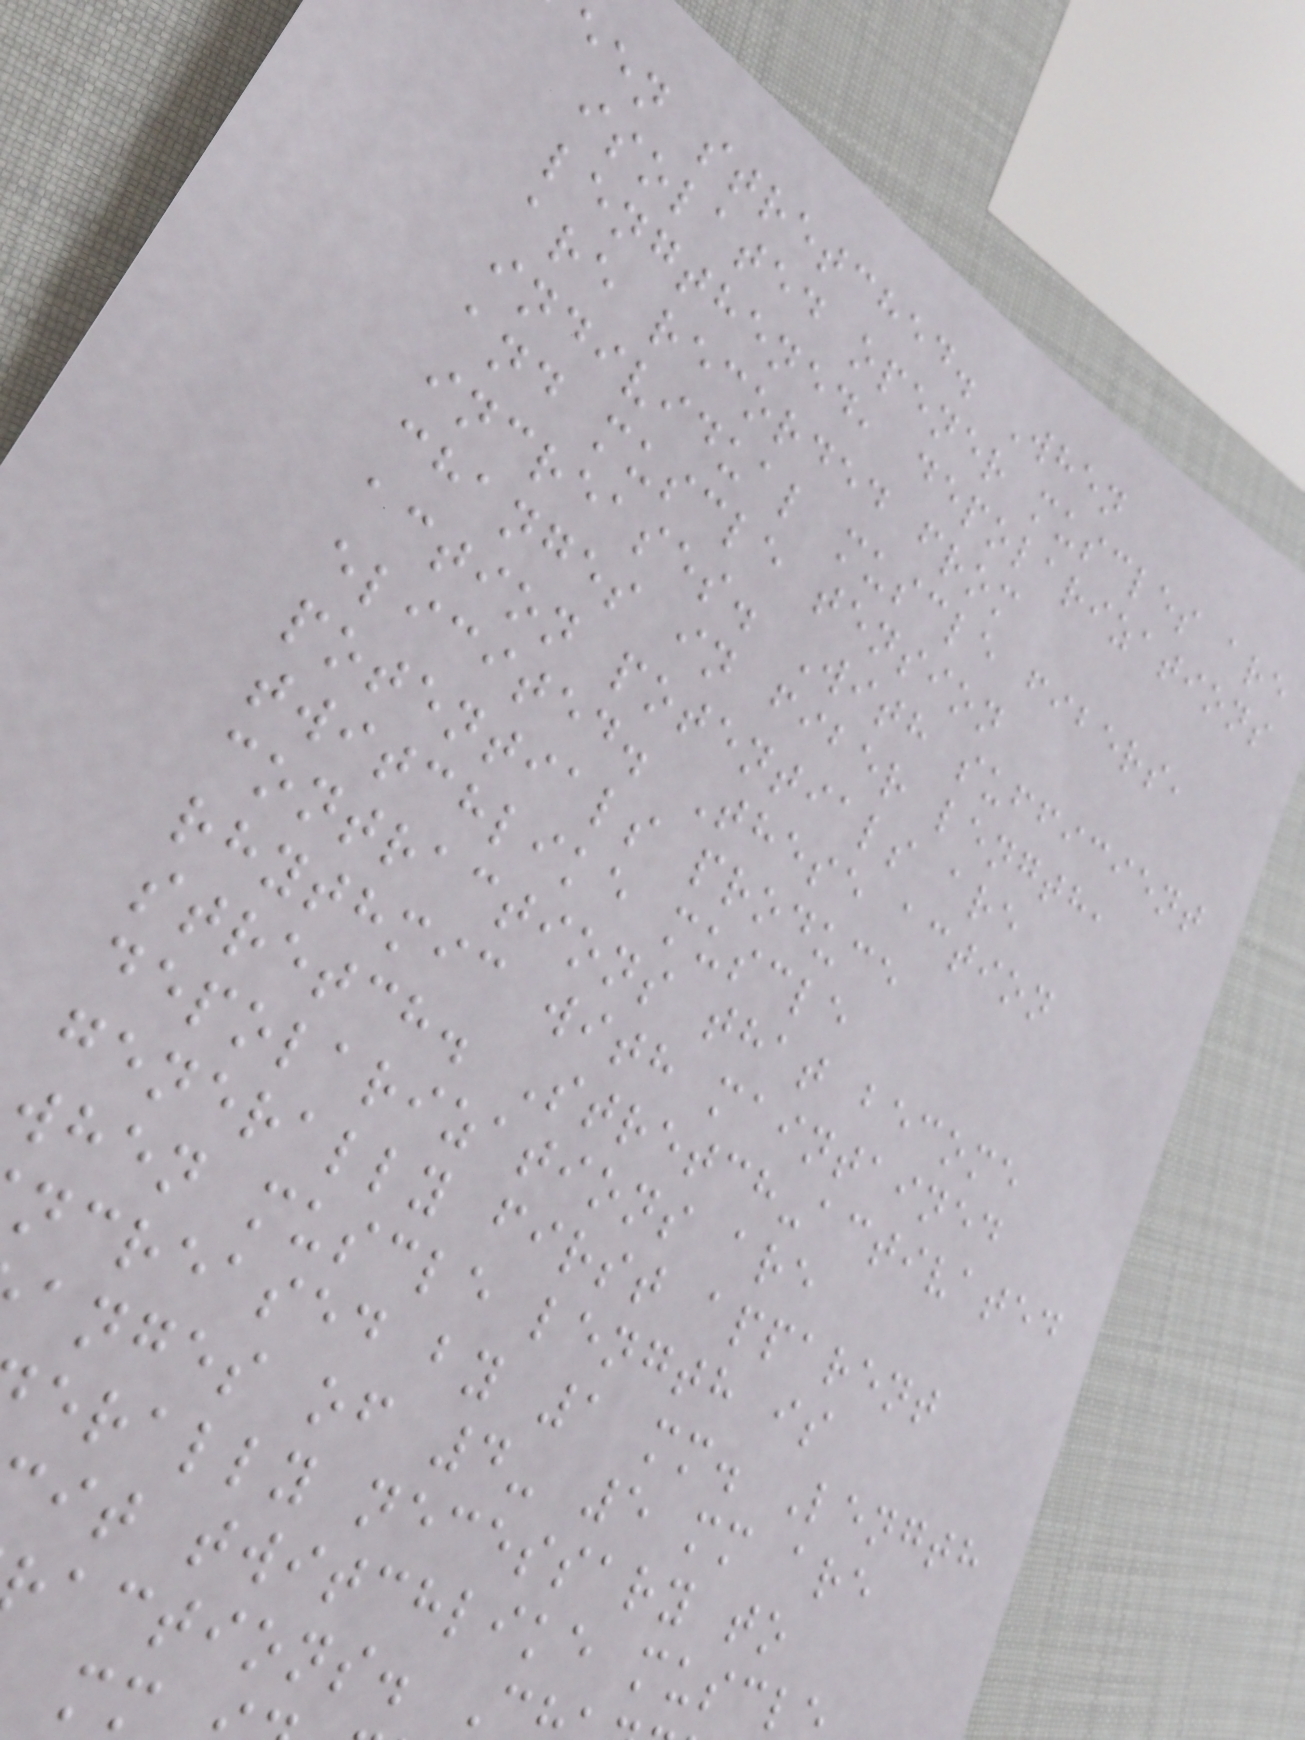een stretched. When
isolated opener muscles are
lengthened, depolarizations
are recorded from
individual muscle fibers,
and muscle tension
increases. With sufficient
changes in fiber length,
action potentials are
elicited. These action
potentials produce
twitchlike muscle
contractions that become
rhythmic with maintained
stretch. Stretch-activated
depolarizations are
generally first apparent
when muscle length is
ncreased by 1 mm. Length
anges of 4- 5 mm are
erally necessary to
it twitchlike muscl
actions. C
